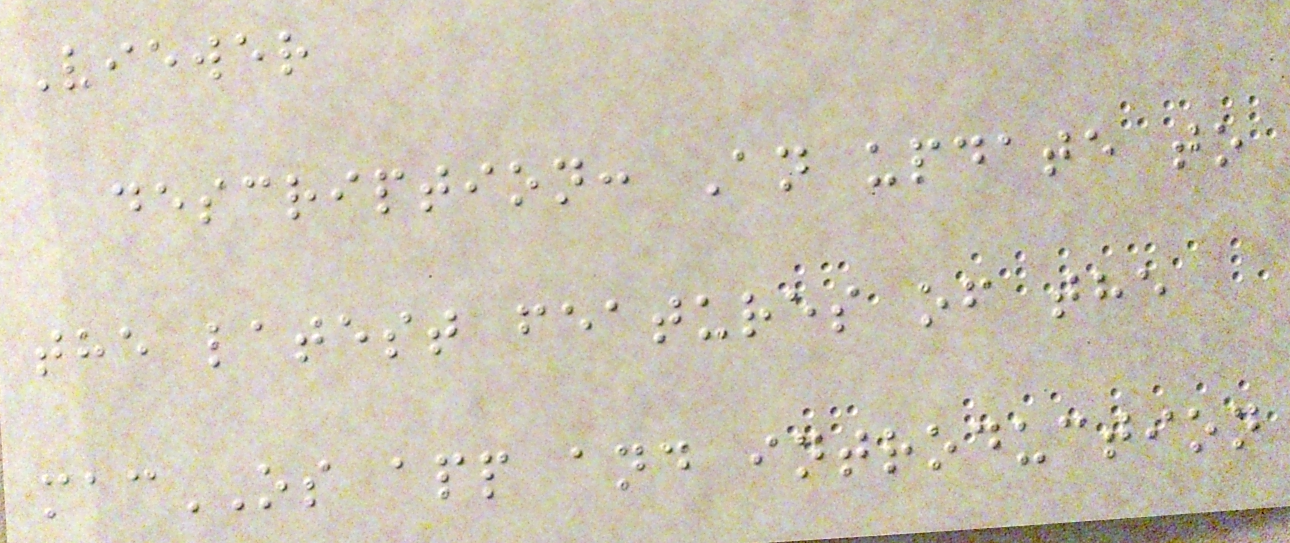Viewer
description: An update to
the latest features of the
macOS app and introduction
